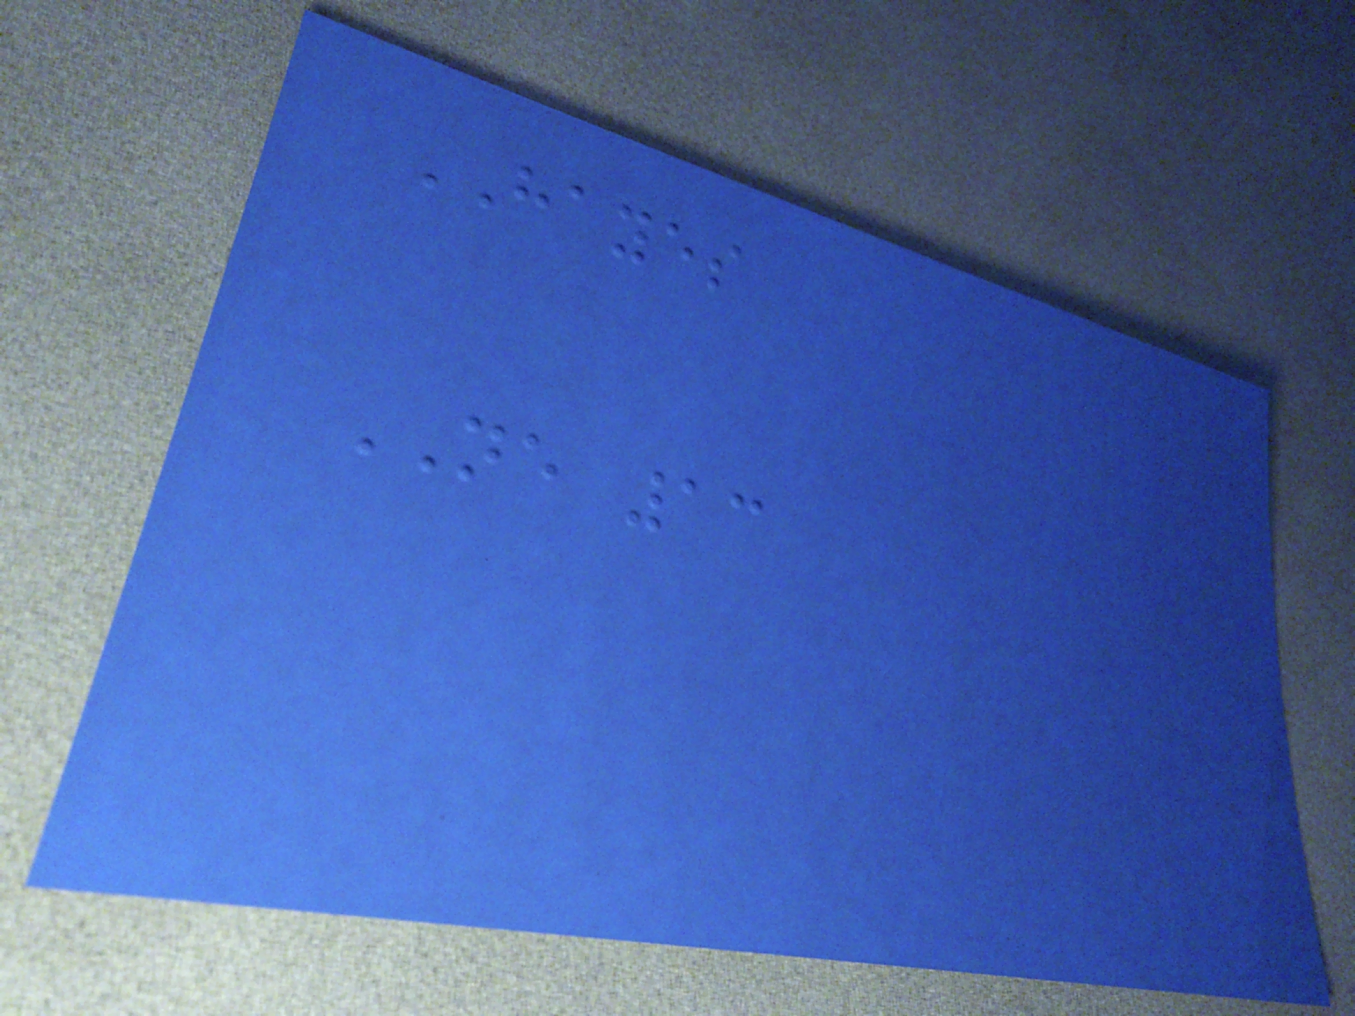HAYES
NE 13
